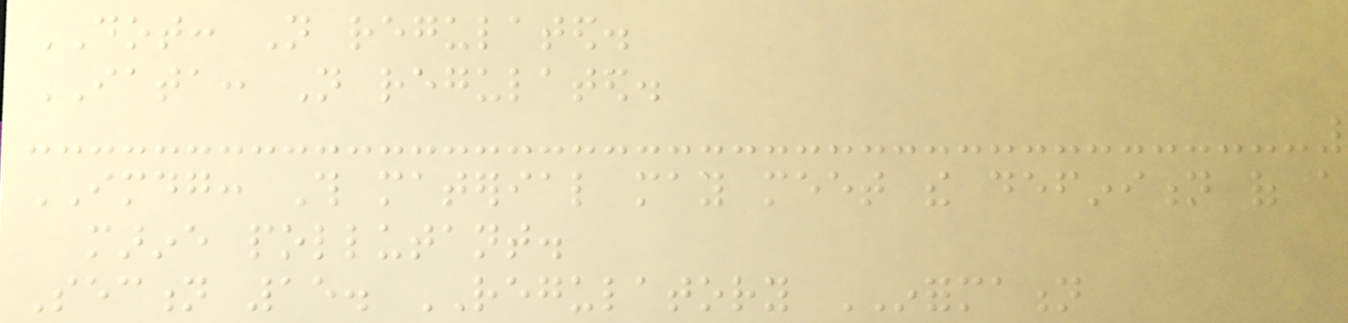DOT: Not regulated.
IATA: Not regulated.
IMDG: This material may meet the definition of a
marine pollutant.
Section 15. REGULATORY INFORMATION
